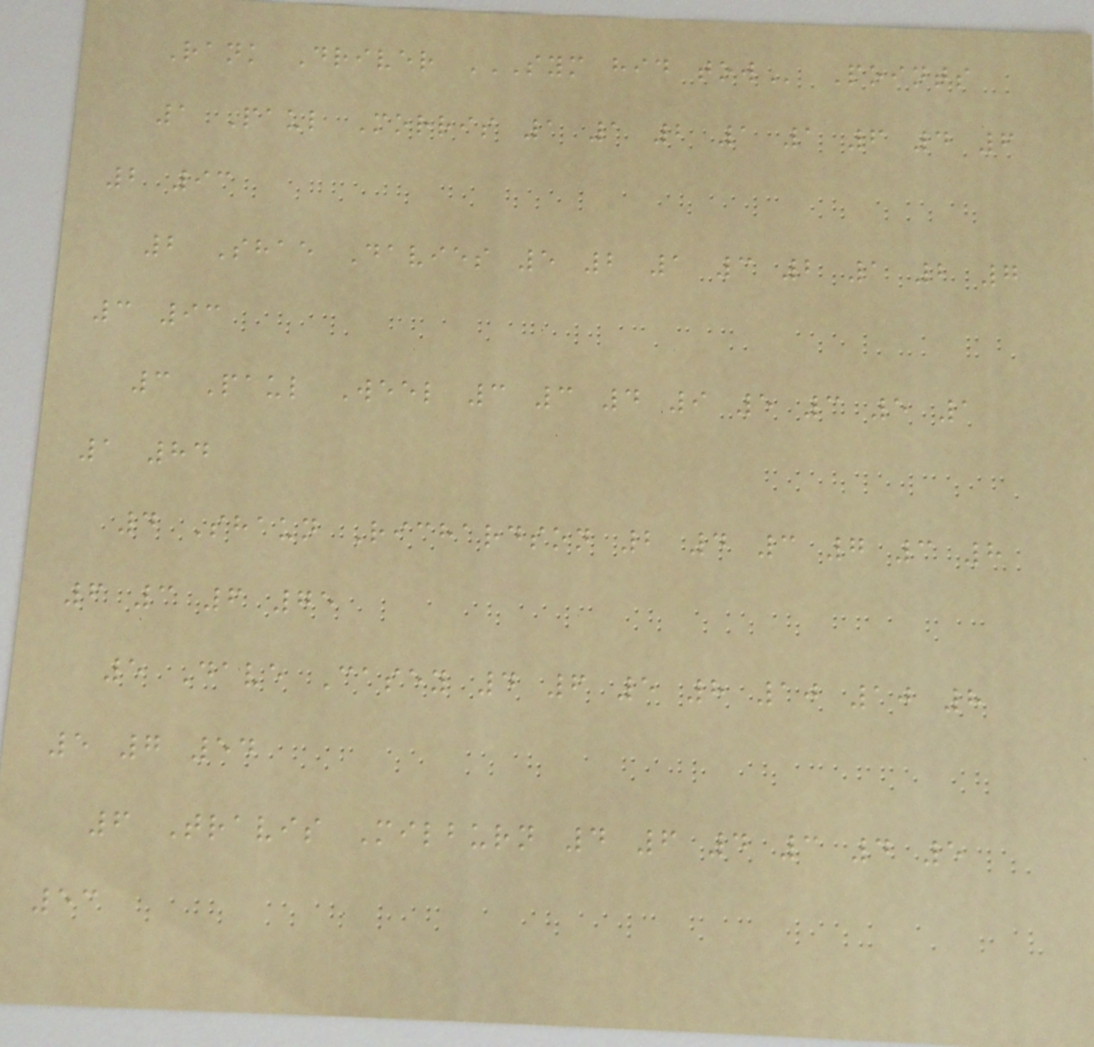Rank Driver SYM HID TOW Points
1 Paul Morris 1 1 2 1 1 6 4 6
2 93
2 Shae Davies 5 2 1 3 2 1 2 7
3 93
3 Paul Weel 3 3 4 9 5 3 5 1
1 84
4 Shaun Richardson 2 4 3 7 3 8
6 3 6 75
5 Dave Casey 4 6 5 8 10 10 8
5 7 54
6 Travis Milburn 4 6 4 3 4 5
53
